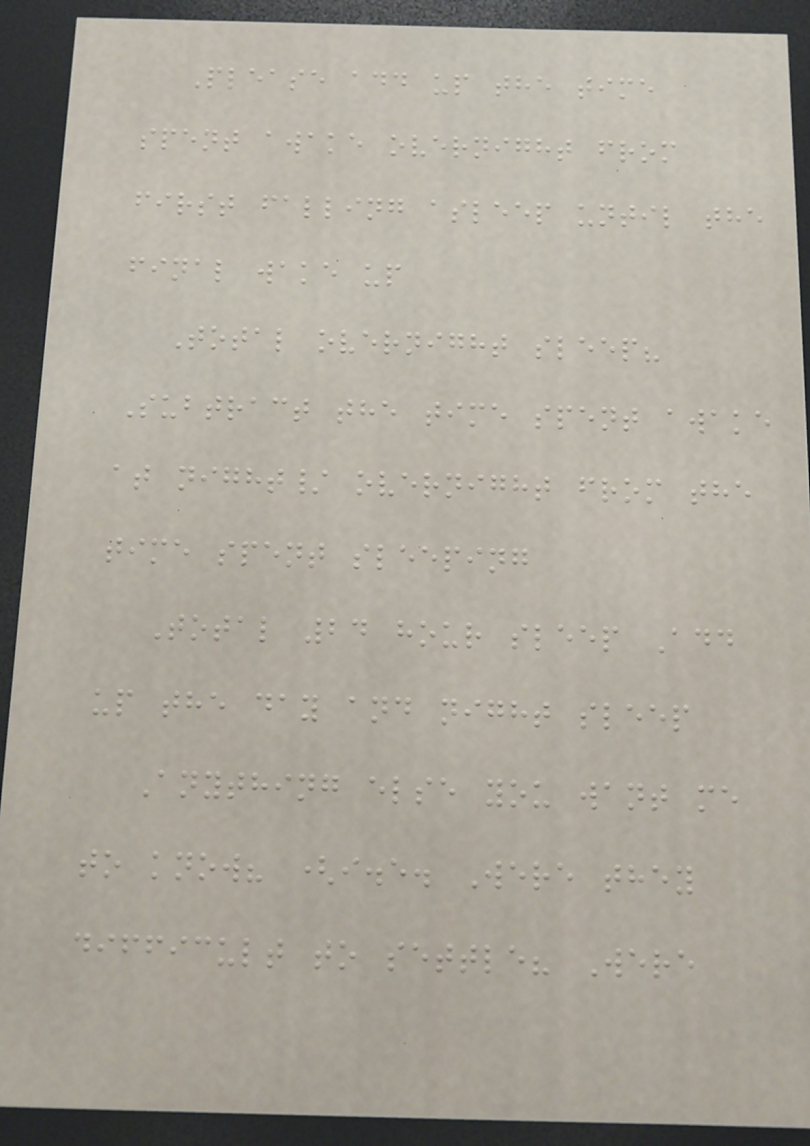Please add up the time
spent awake overnight from
first falling asleep until the
final wake up
Total overnight sleep?
Subtract the time spent awake
at night/ overnight from the
time spent sleeping
Total 24 hour sleep Add
up the day and night sleep
Anything else you want me
to know? (i.e. Were they
difficult to settle? Were
